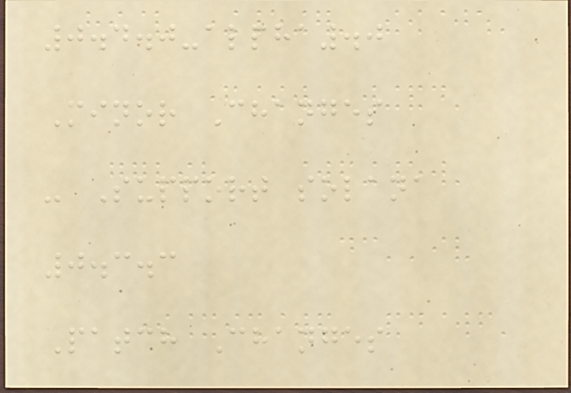0.4.0-alpha.0
Minor Changes
- Support solana
0.3.3
Patch Changes
